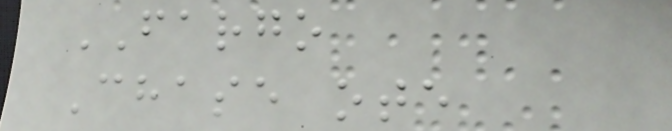FARGO
Chase ote
